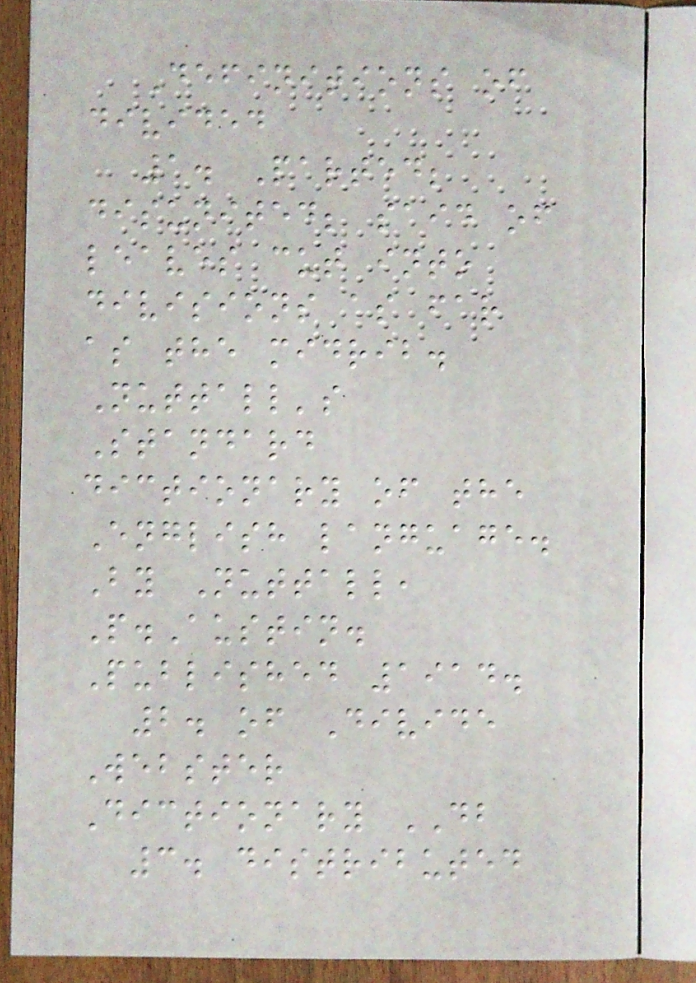Definitions of
divided
1. Parted;
disunited; said of
leaves cut into
divisions as far
as the midrib.
Nuttall's
Standard
dictionary of the
English language.
By Nuttall,
P.Austin.
Published 1914.
2. of Divide
Webster
Dictionary DB
3. distributed
